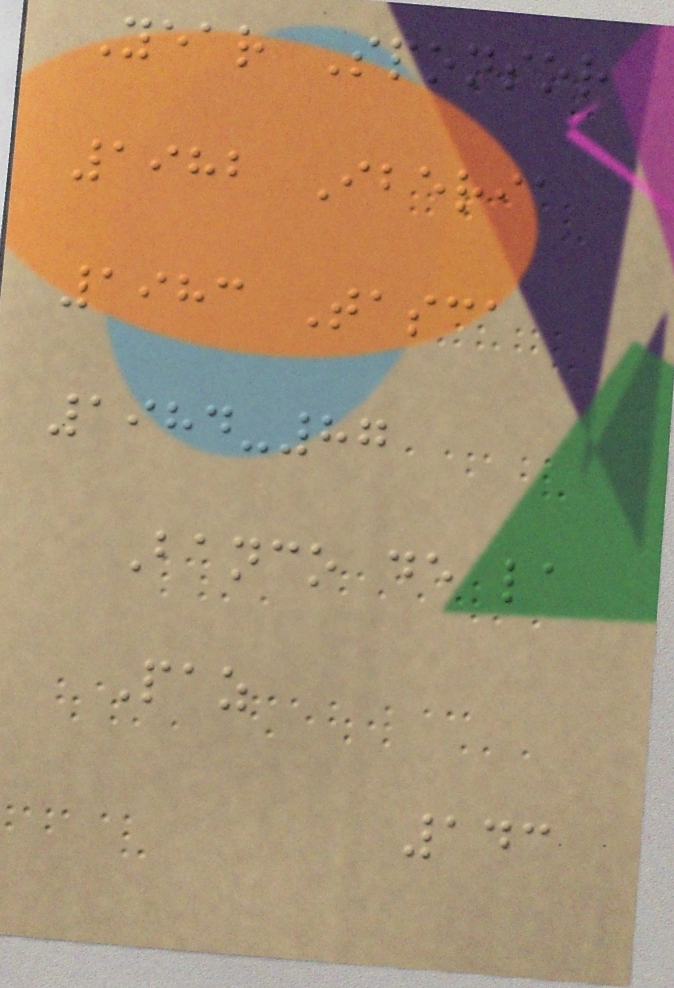Year Sponsor
1982 Iberia
1983 Tasca
1984-87
Banco de la
Paz
143
